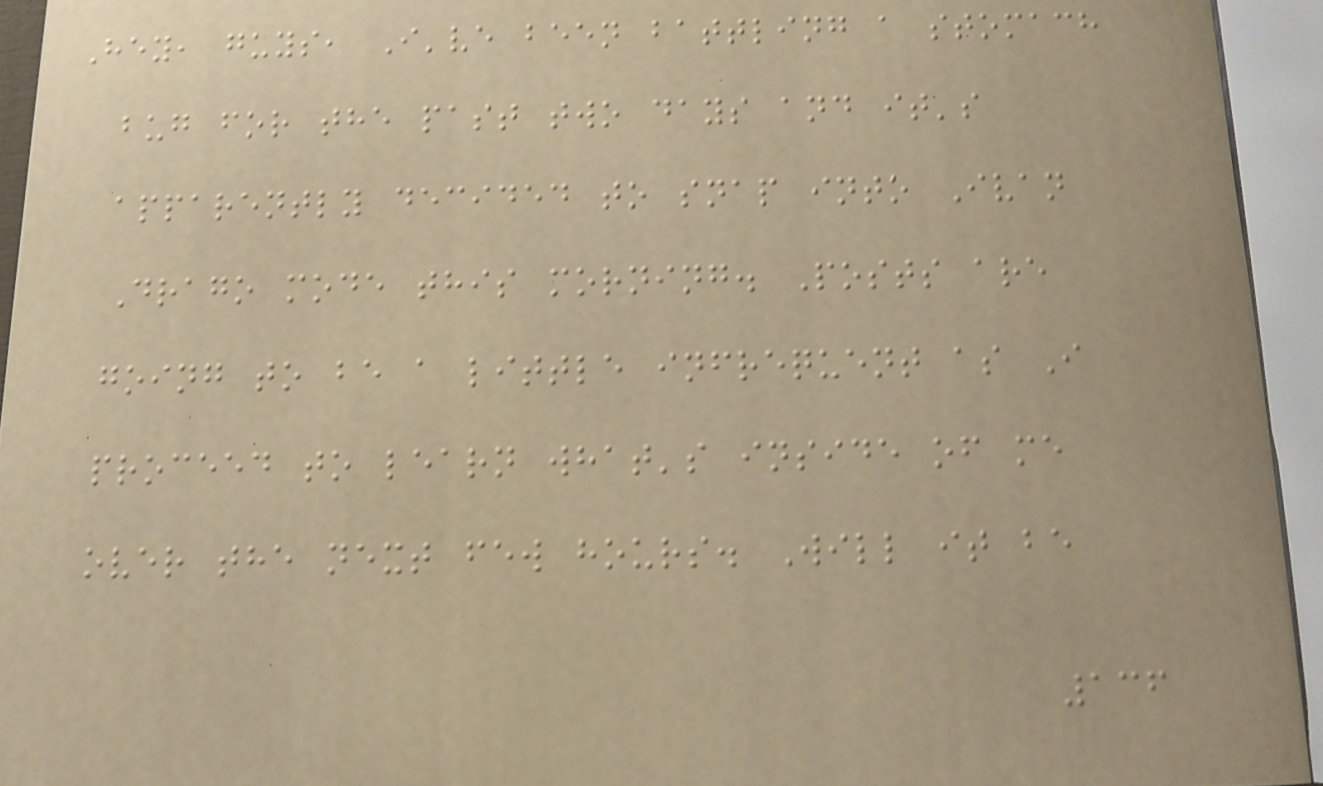Hey, guys, I've been battling a stomach
bug for the past two days and it's
apparently decided to snap into Ivan
Drago mode this morning. Posts are
going to be a little infrequent as I
proceed to learn what's inside of me
over the next few hours. Will it be
136
